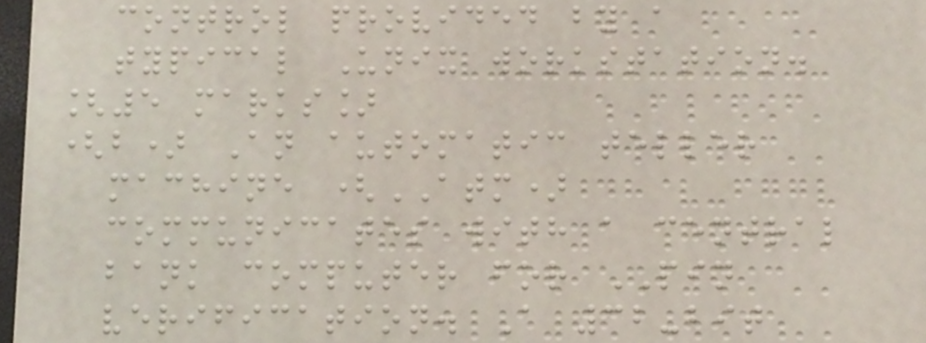control provided by a
typical Unix workstation.
[5 marks]
(b) An automatic teller
machine (ATM)
communicates with a central
bank computer for PIN
verification. A 32-bit
